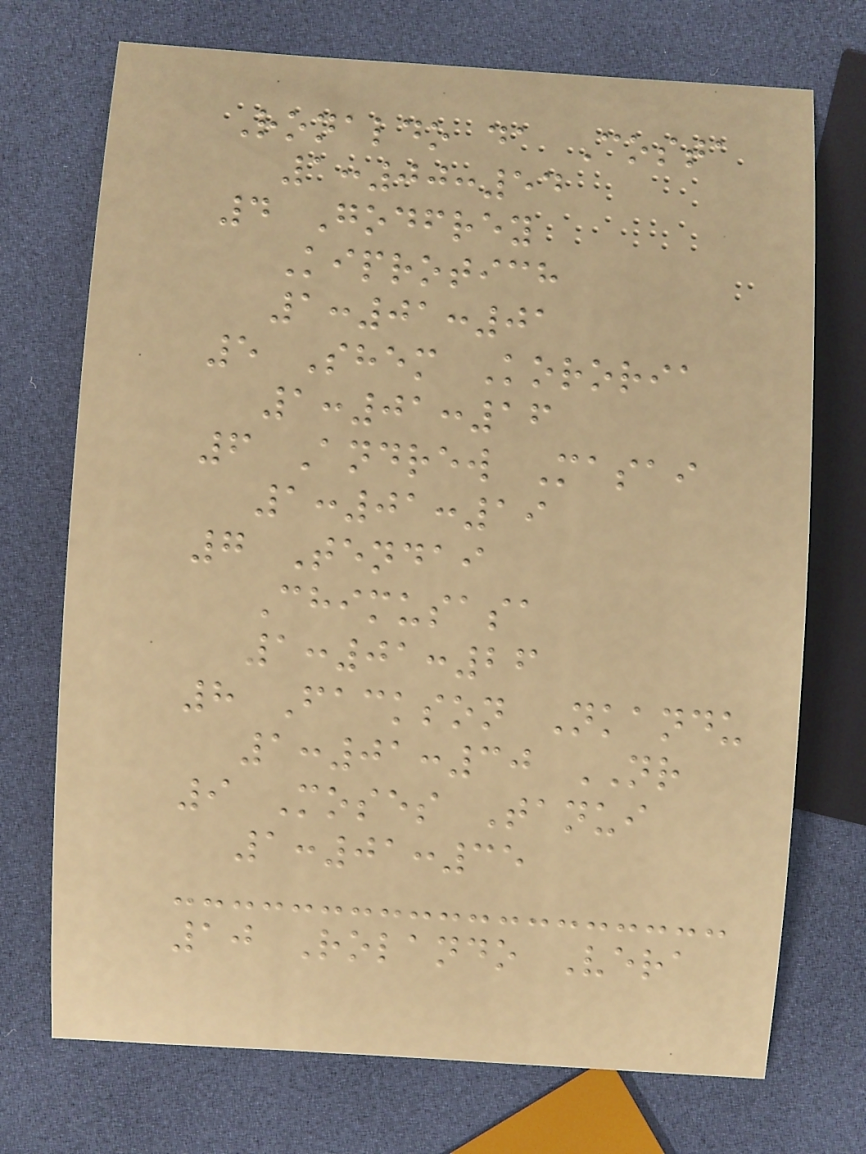Ronaldo da Costa
1:00:54
4 Godfrey
Kiprotich
1:01:01
5 Shem Kororia
1:01:16
6 Andrew Masai
1:01:19
7 Tendai
Chimusasa
1:01:26
8 Fackson Nkandu
1:01:30 NR
9 Moses Tanui
1:01:35
10 Rolando Vera
